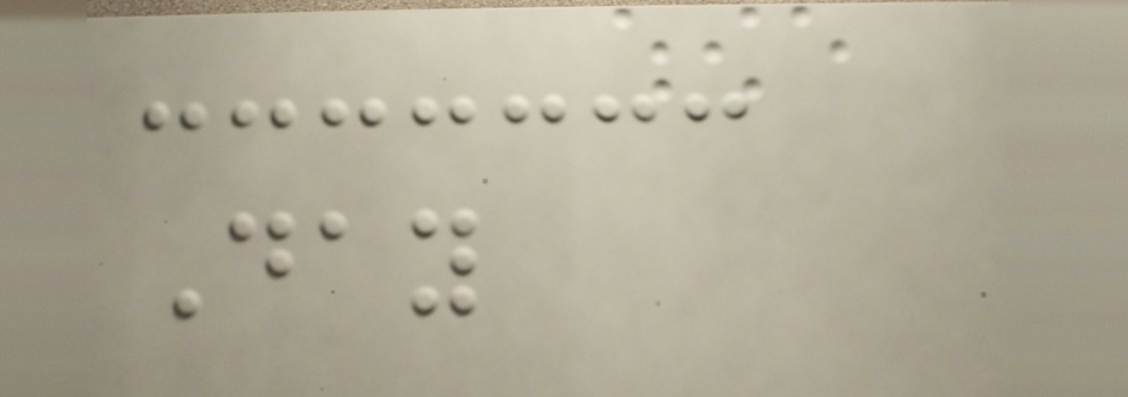Day
